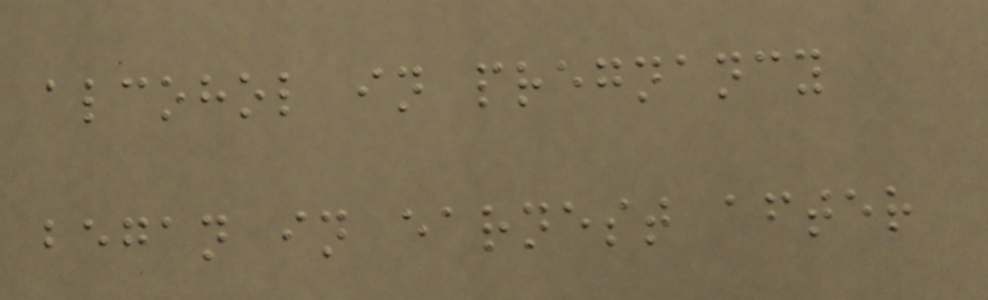alcohol in pregnancy
began in earnest after
